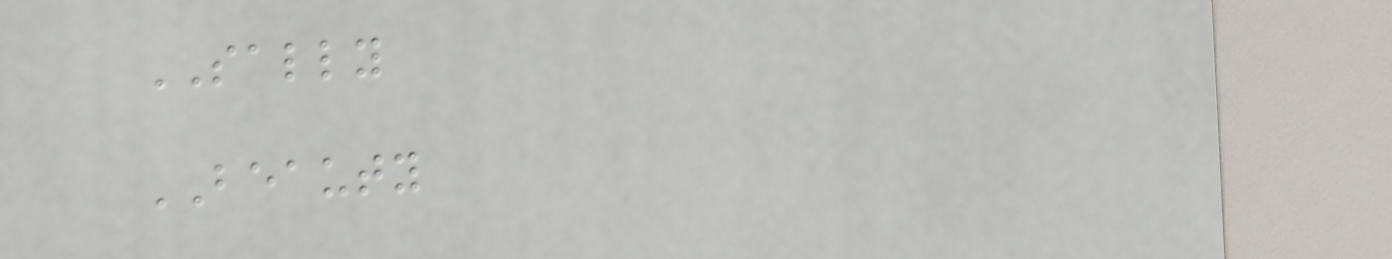SALLY
BEAUTY
